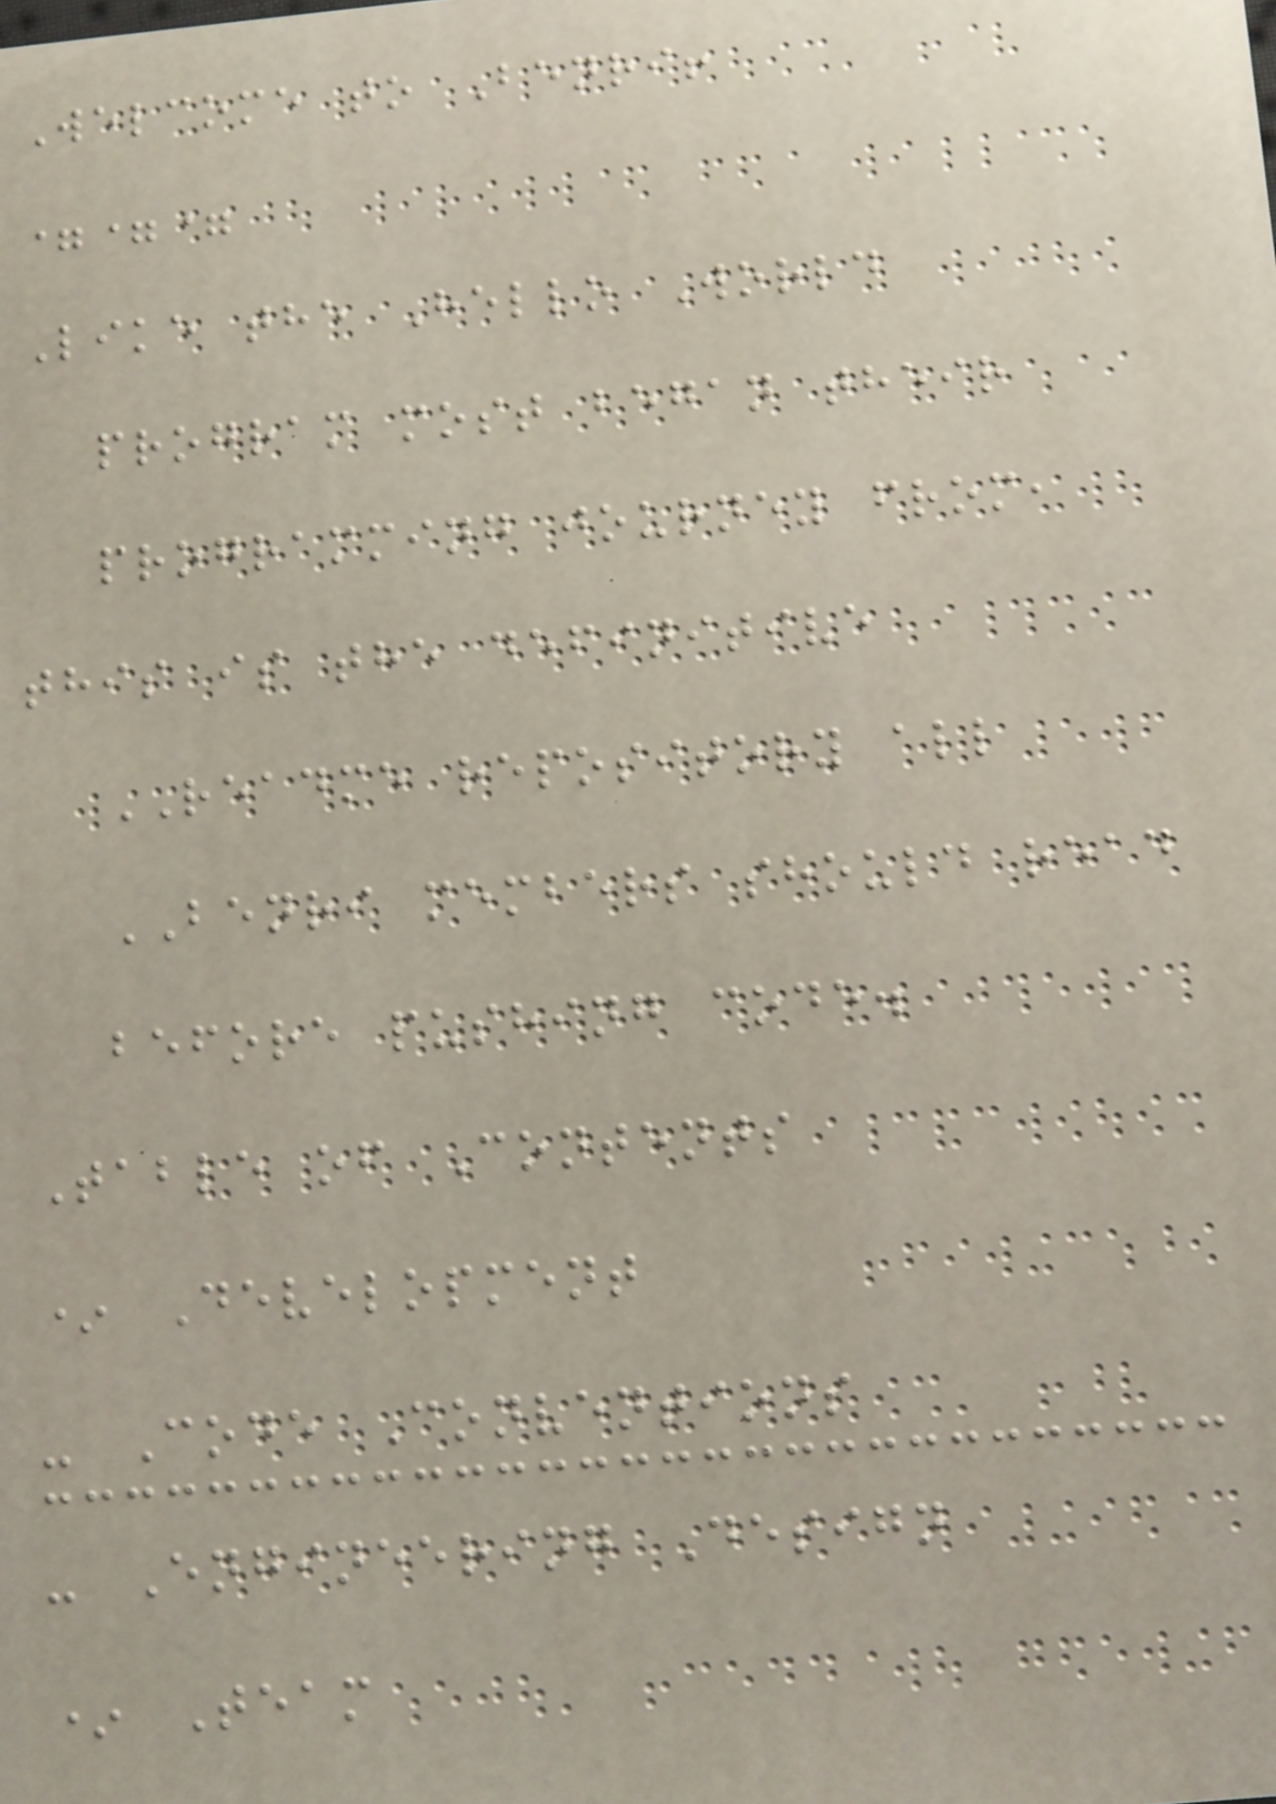Welcome to Benri!
===
Like the Hello World
program most began their
programming journey from,
this is the definitive
README repository all
BENRI members should read
before pushing code.
Table of Contents
* Development
- Code Conventions
- Engineering Design
* Team
